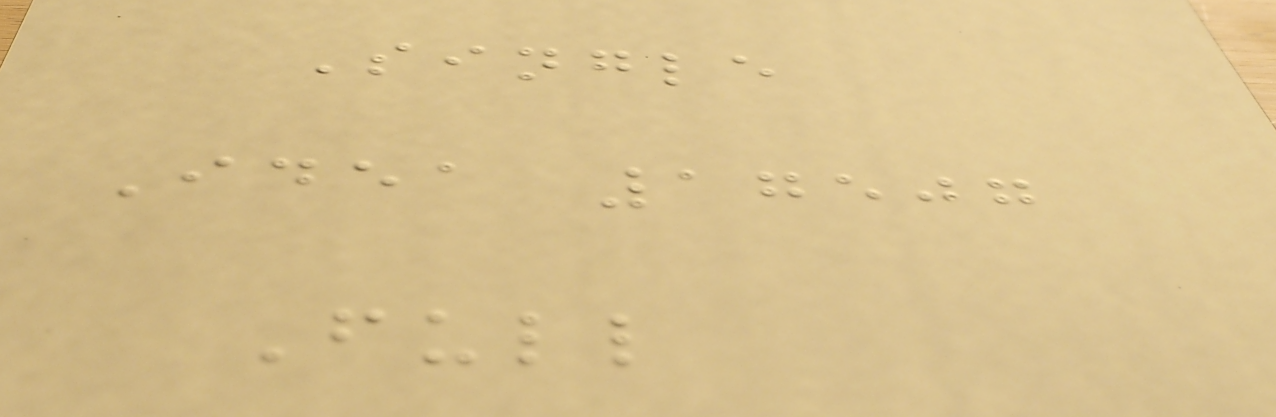Single
Idea 17507
Full
